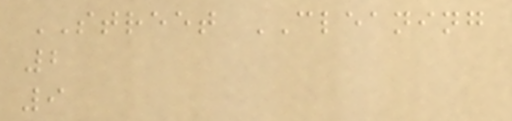STREET CLEANING
2
9
